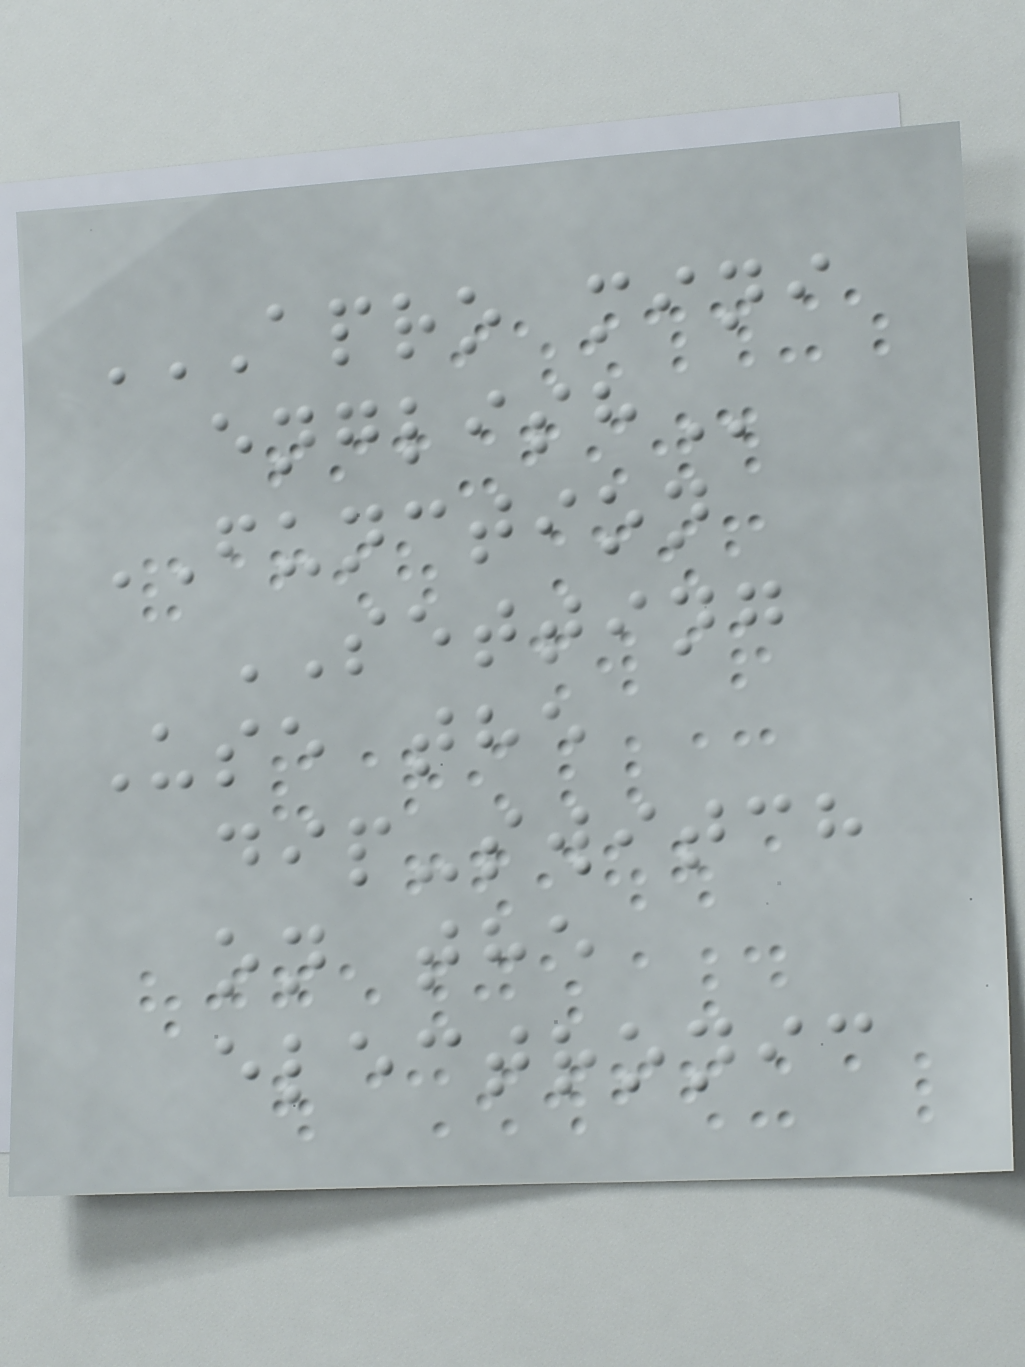APRO MINI
ENGLISH
FUNCTION
SETTING
Use the
dip-switch
on the
electronic
